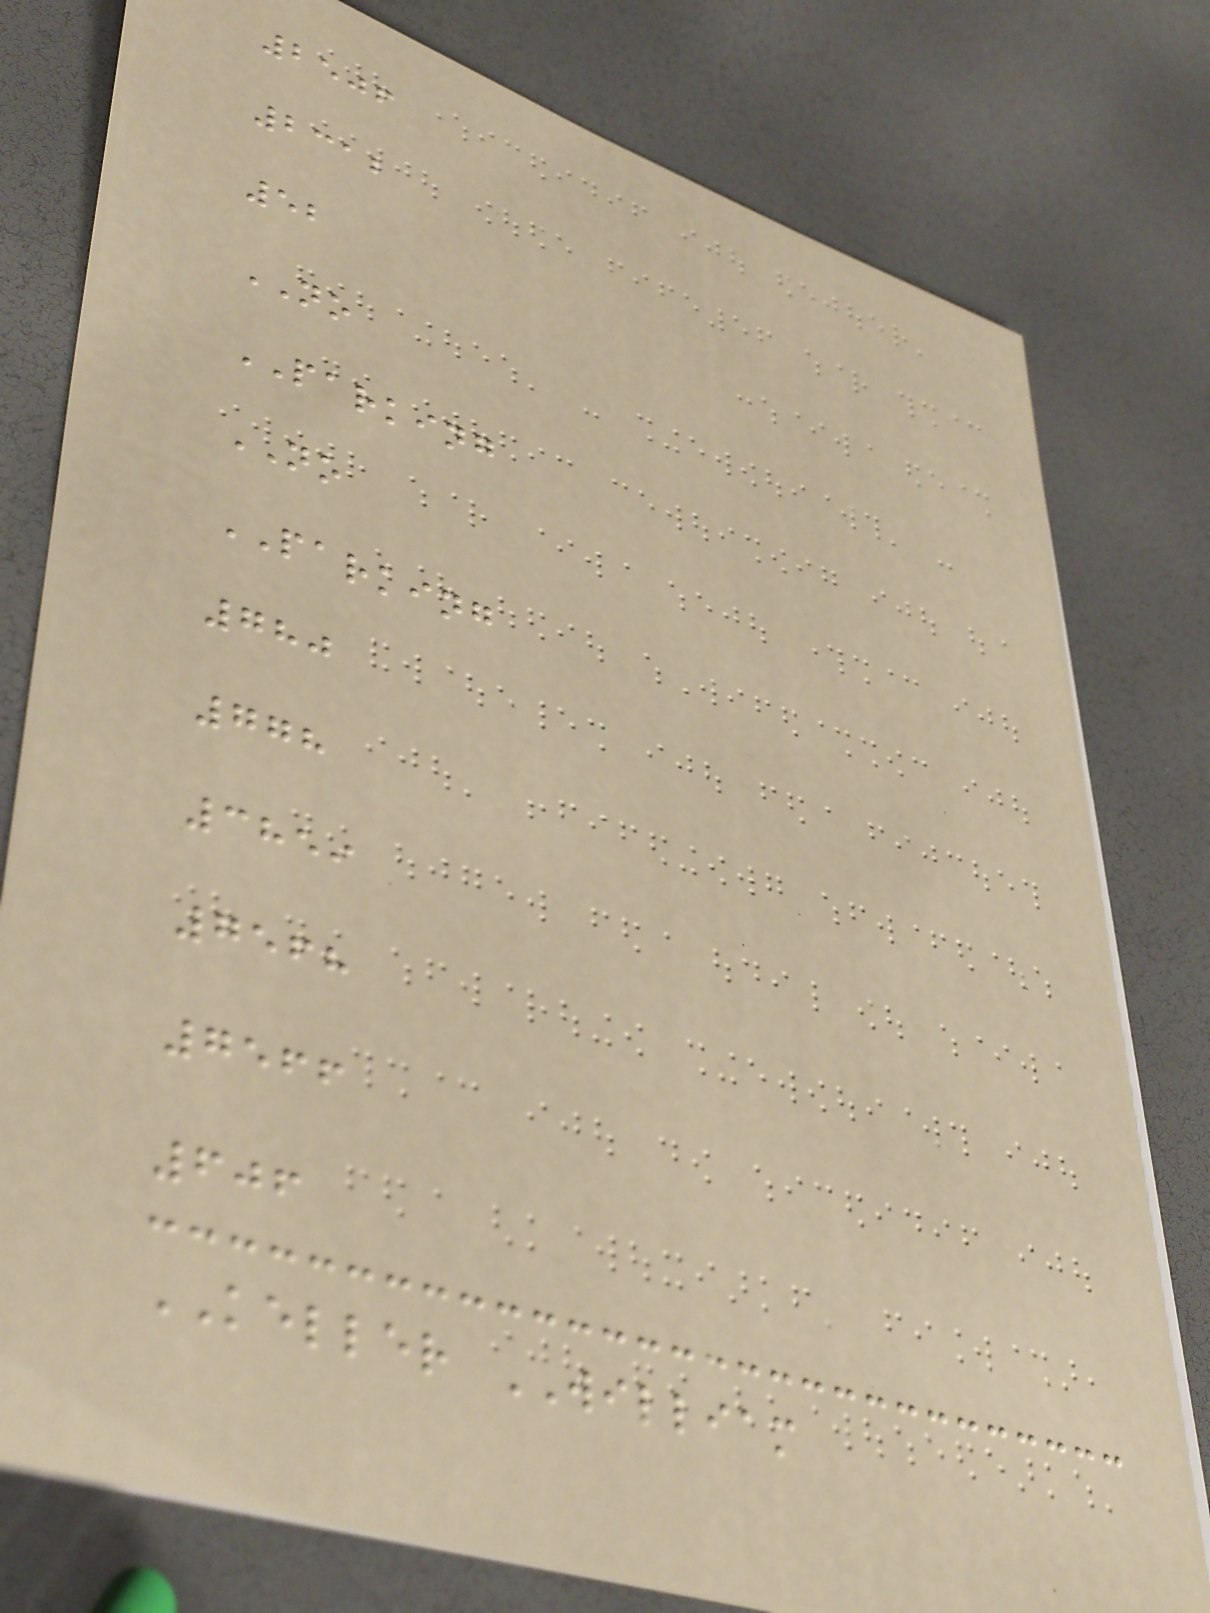2506
2312
52
NO
PARKING
NO
PARKING
780
778
3859
7568
7566
606
KELLER WILLIAM
